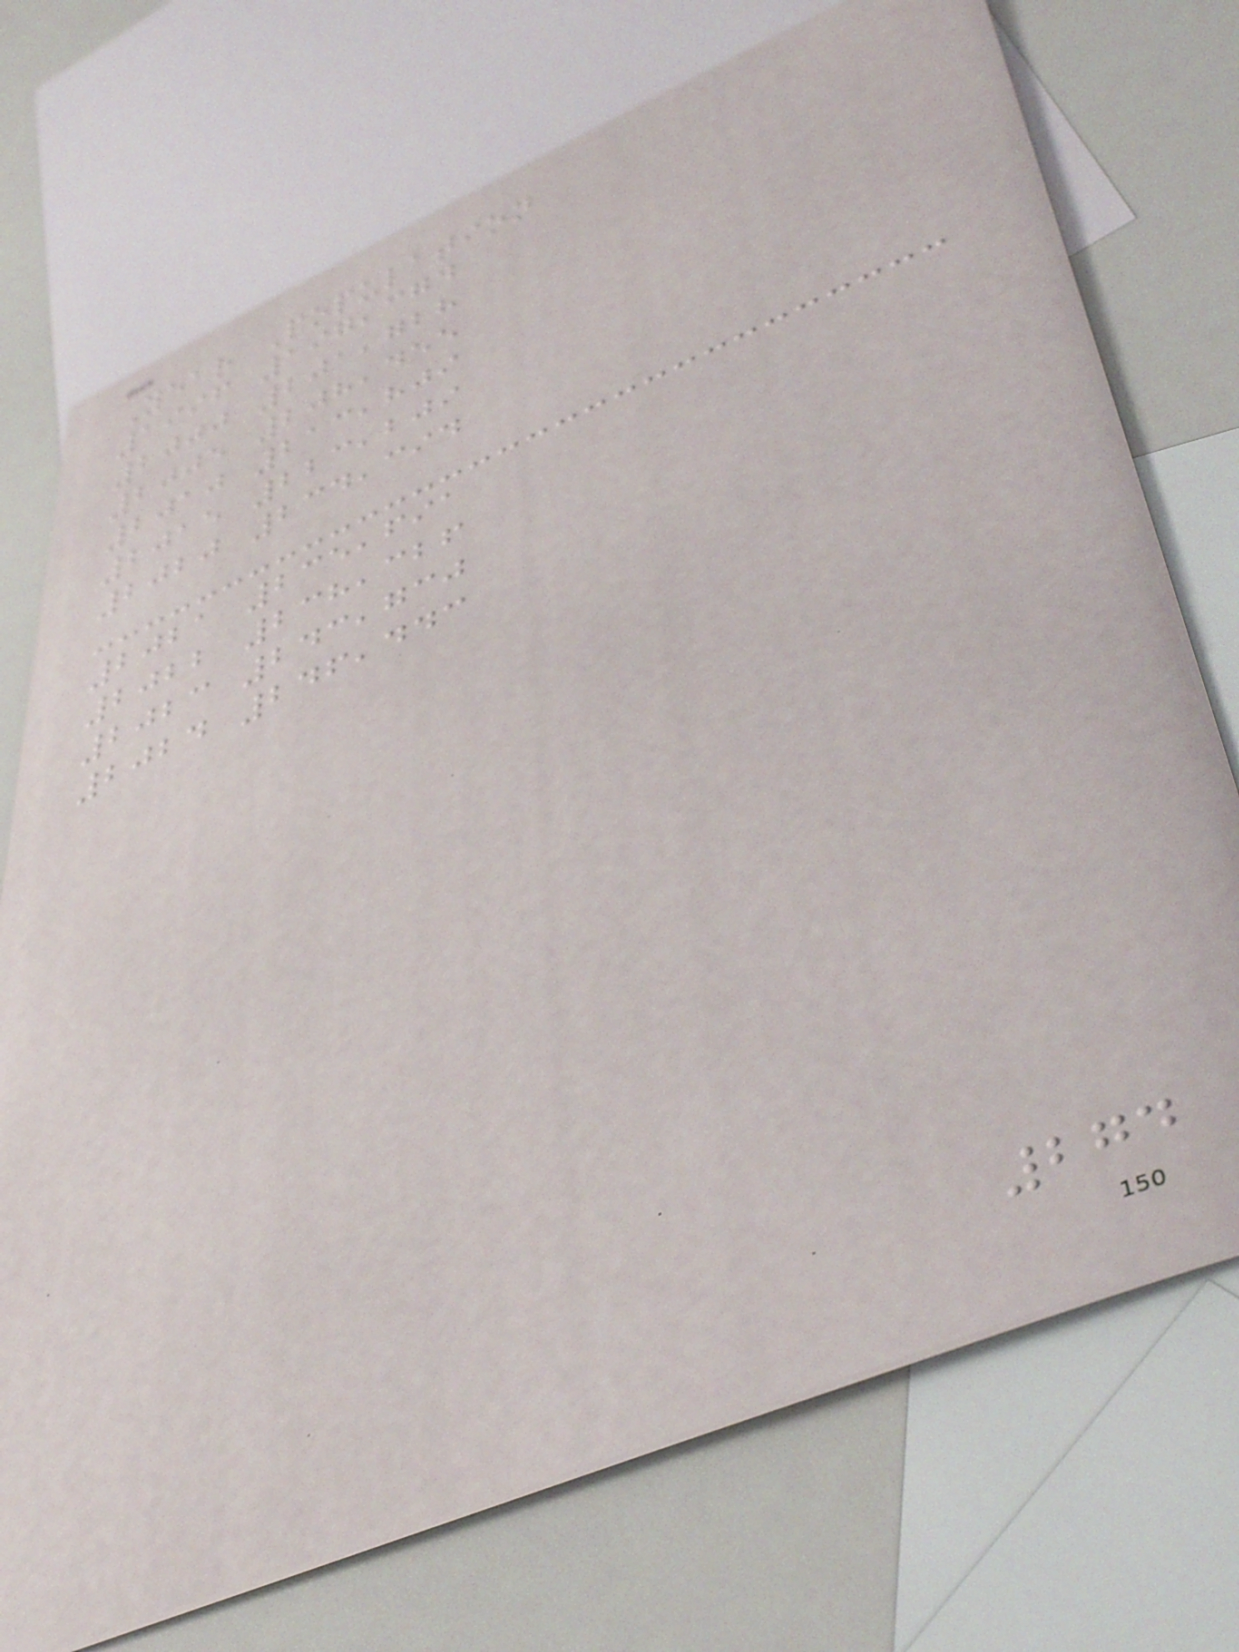Year Population
1996 197,374
2000 201,728
2005 208,455
2010 213,809
2015 223,209
2020 234,394
2021 235,691
2022 238,326
2023 243,730
2024 246,443
274
